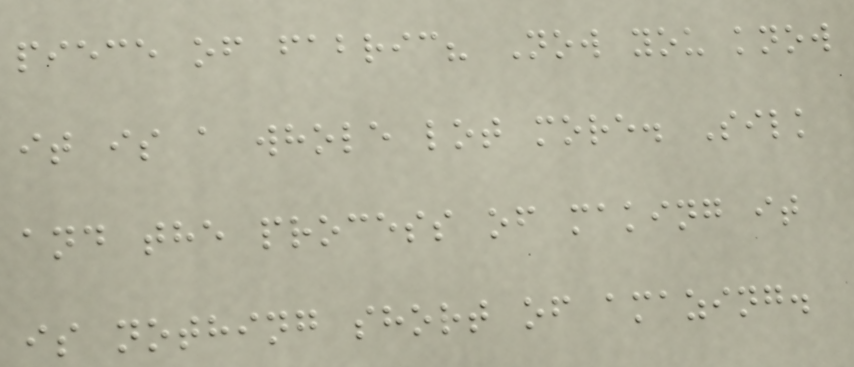piece of fabric? Now you know
it is a whole lot more. Silk
and the process of making it
is nothing short of amazing.
